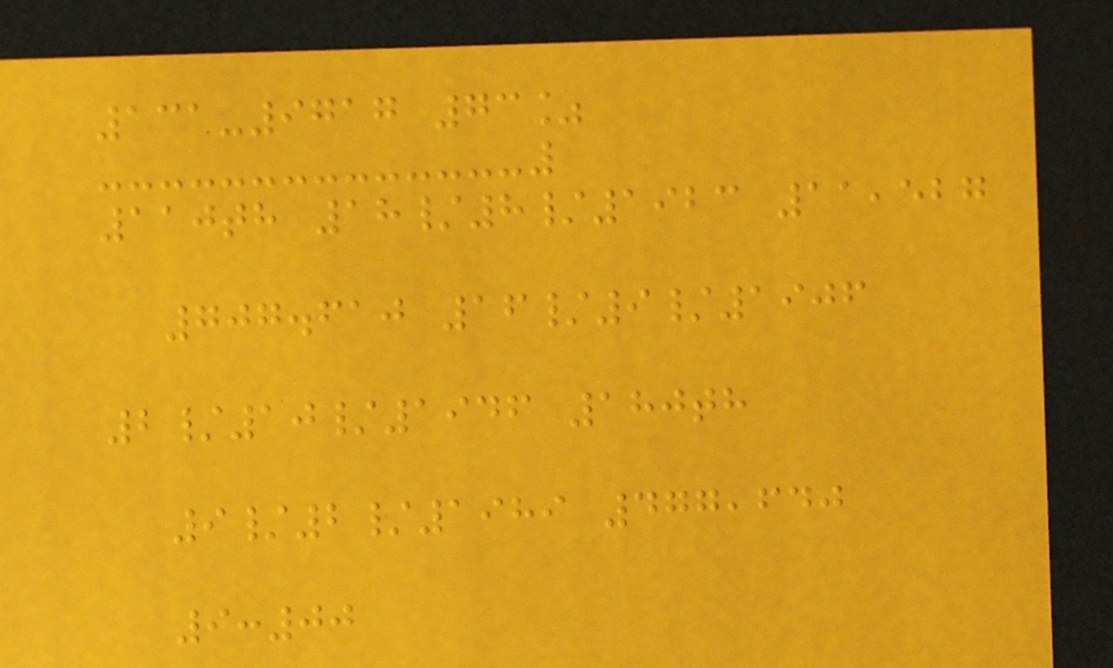131-9717 73%
110th 18/8/1923 11,527
707.610 16/9/1906
2/10/1946 180th
9/2/1989 477,640
9:00
